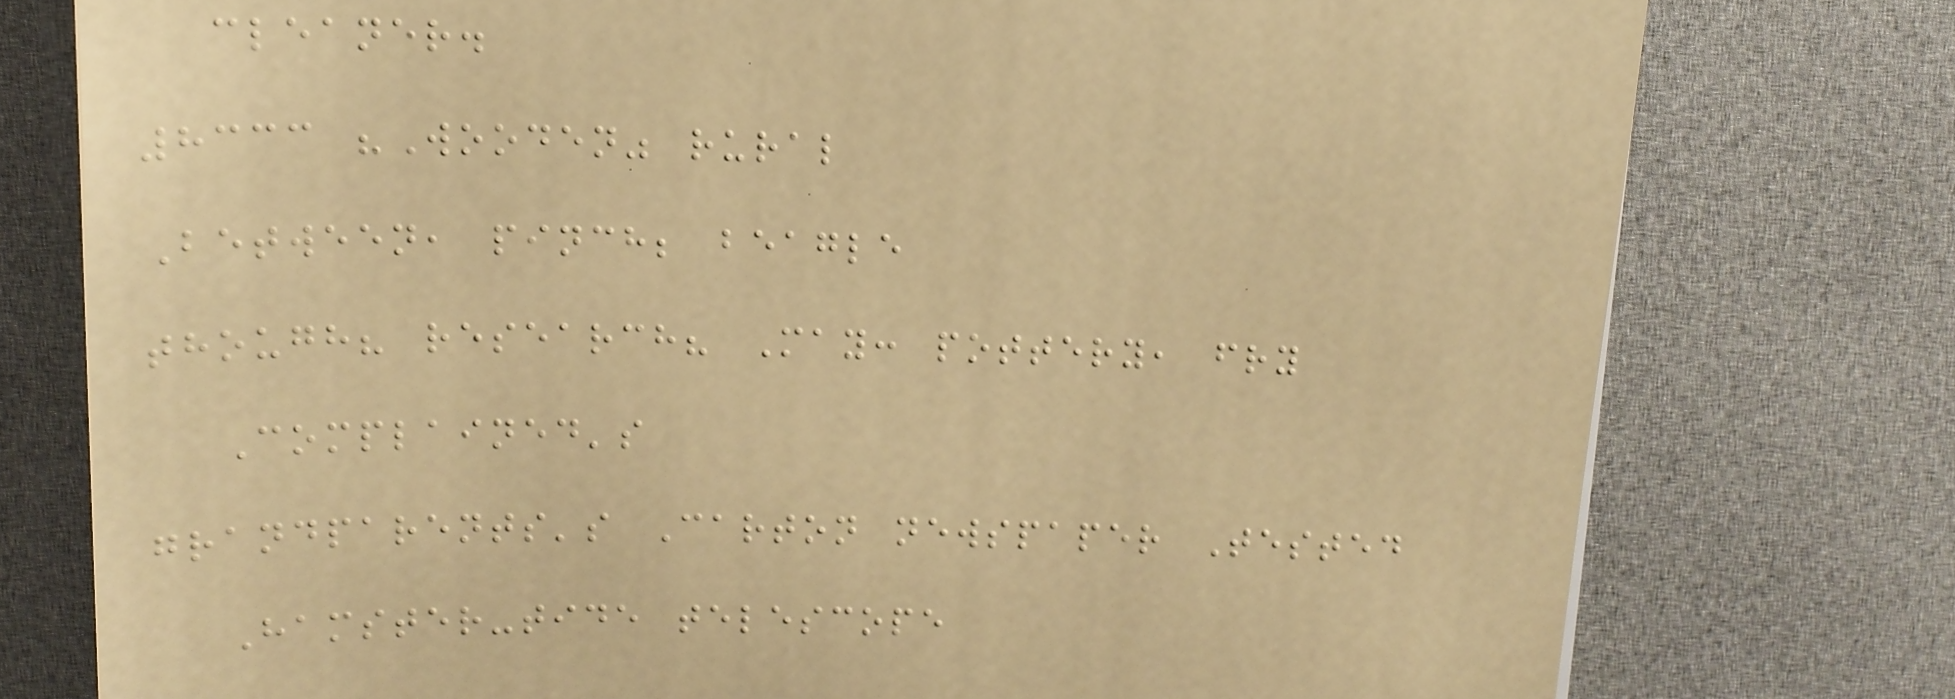cleaner.
8333 "Wooden" rural
Between, pinch; beagle
though? research? May: pottery, fry
Complained's
grandparents's Carton newspaper Tested
Hamster-tide telescope
